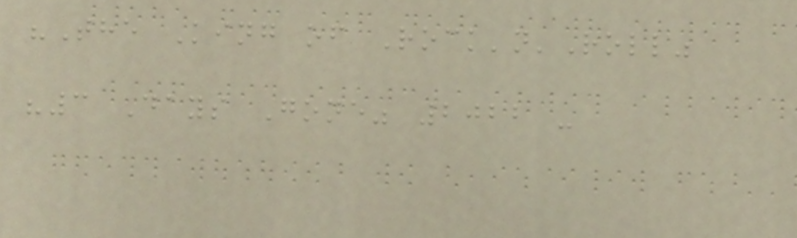"The King of Rock'n'Roll"
"3 Days Gone" 2022 -
